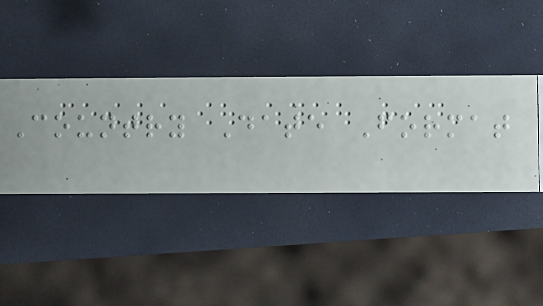Country Date Format
